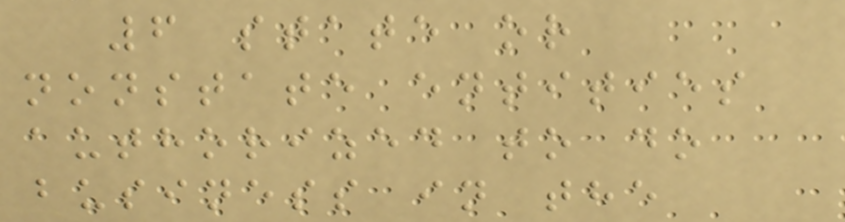6 state or
nonstate entities
authorized to do
business in the
